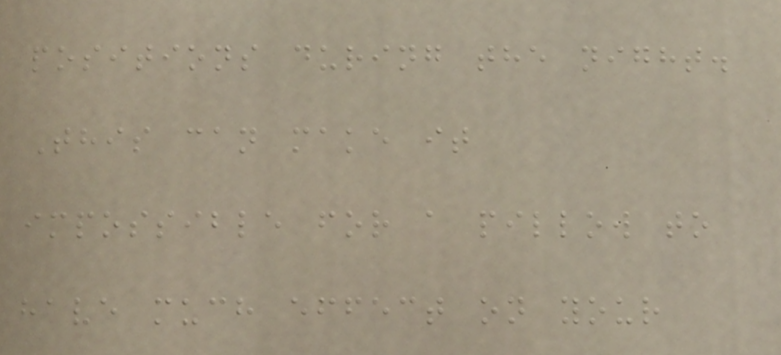positions during the night.
This can make it
impossible for a pillow to
have much effect on your
